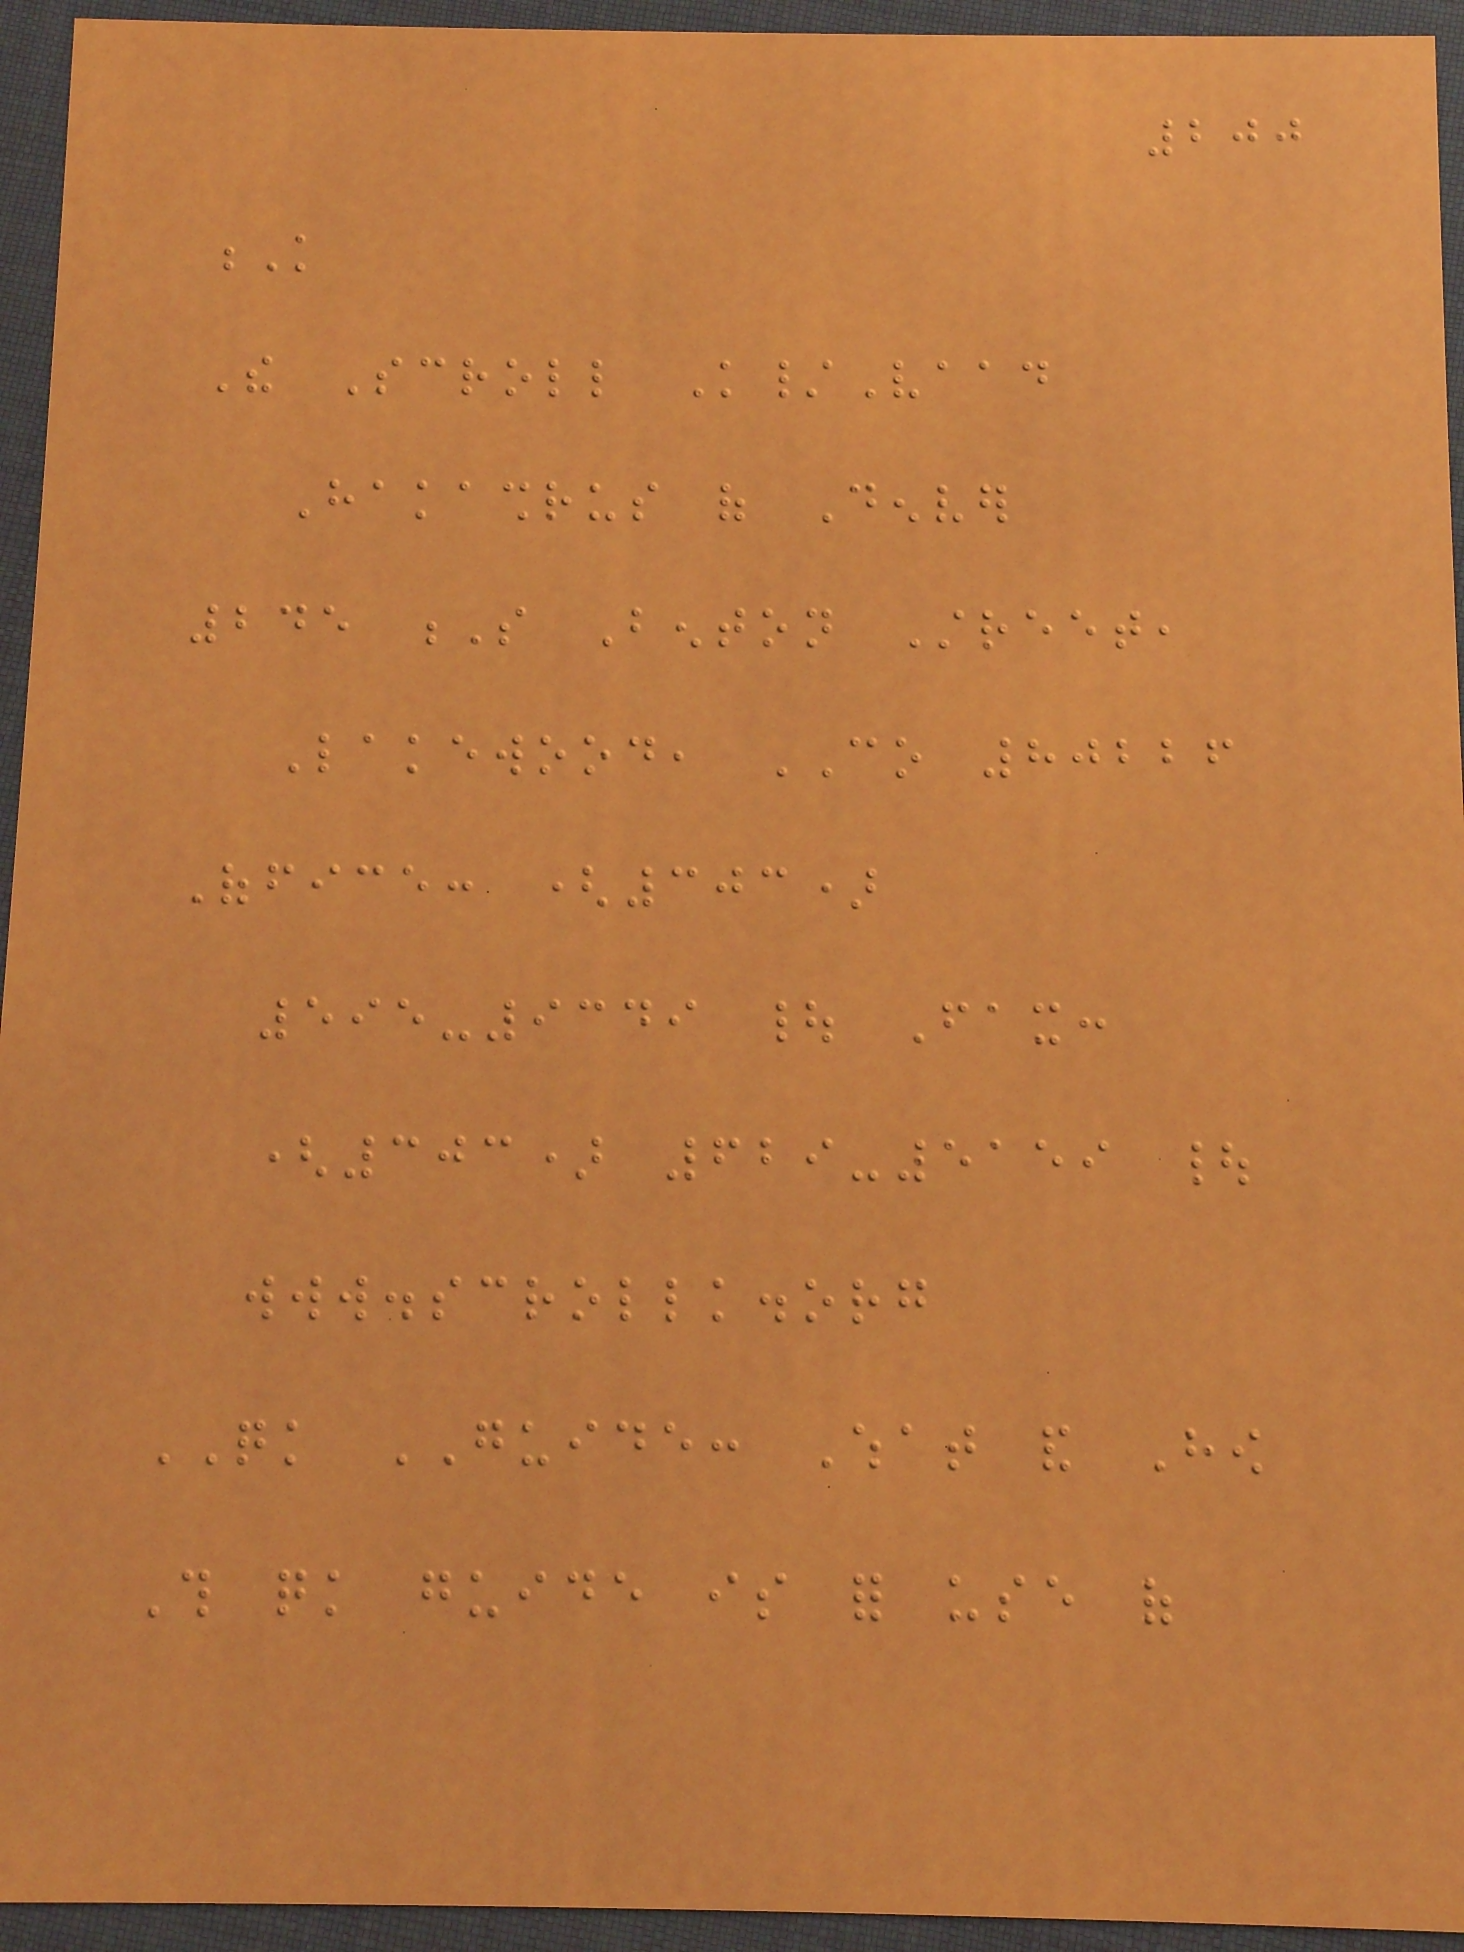200
K
The Scroll K/Vaad
Hakashrus of Denver
245 S Benton Street,
Lakewood, CO 80226
Office: (303)
595-9349 | Fax:
(303) 629-5159 |
www.scrollk.org
QUICK GUIDE: What and How
This quick guide is for use of
